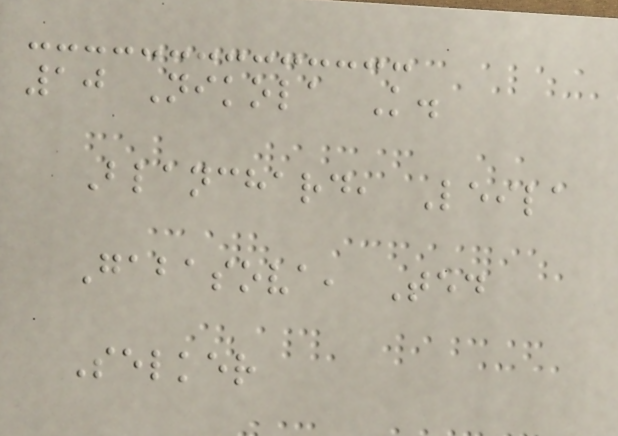10 Nikola K.
Blanchard, Leila
Gabasova, Ted
Selker
